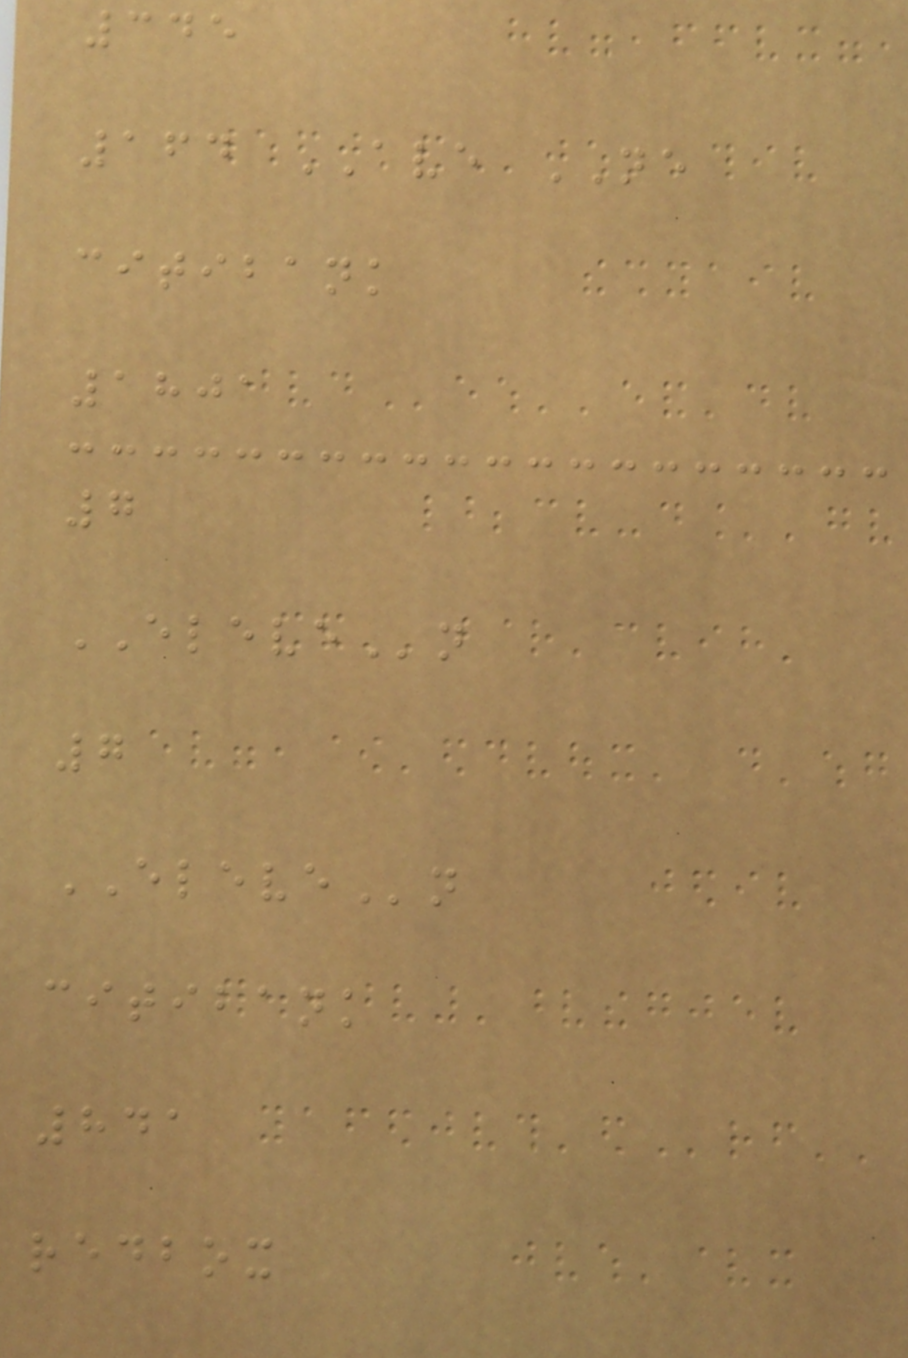345
164 AVE NE
citibank
1801
7
ELEVEn
7
ELEVEn
citibank
841
redbox
